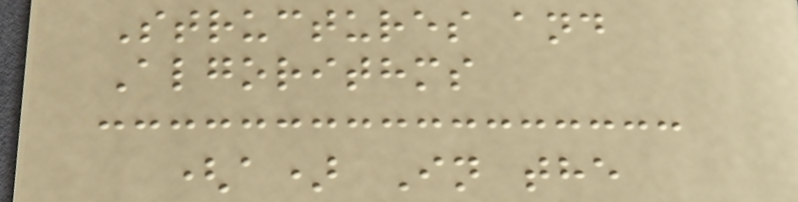Structures and
Algorithms
(a) In the
